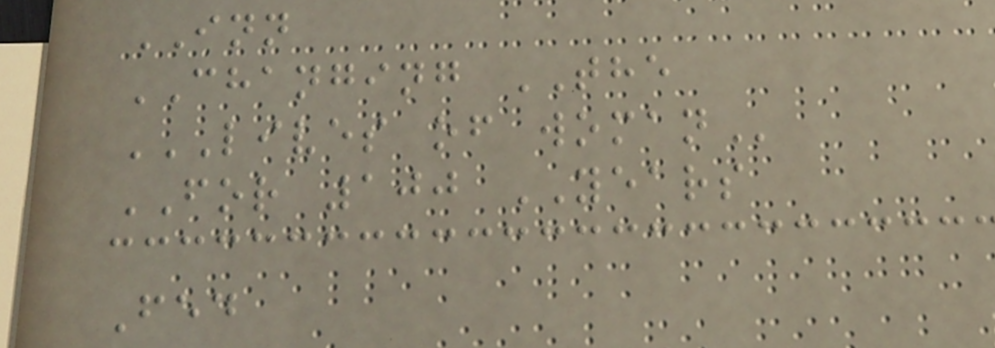INN
CHANGING THE
LIVES OF WOMAN
FOR 100 YEARS
Fed
